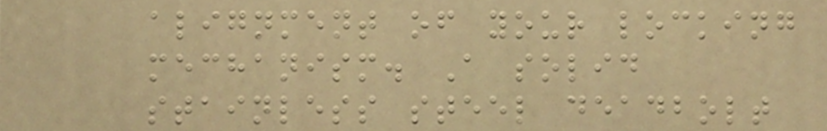alignment of your locking
mechanism. A solid
stainless steel deadbolt
